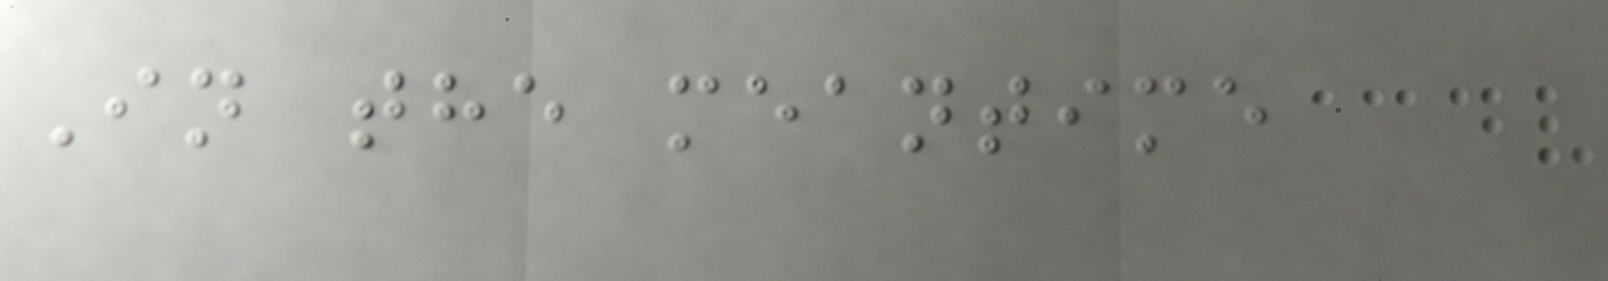In the meantime
